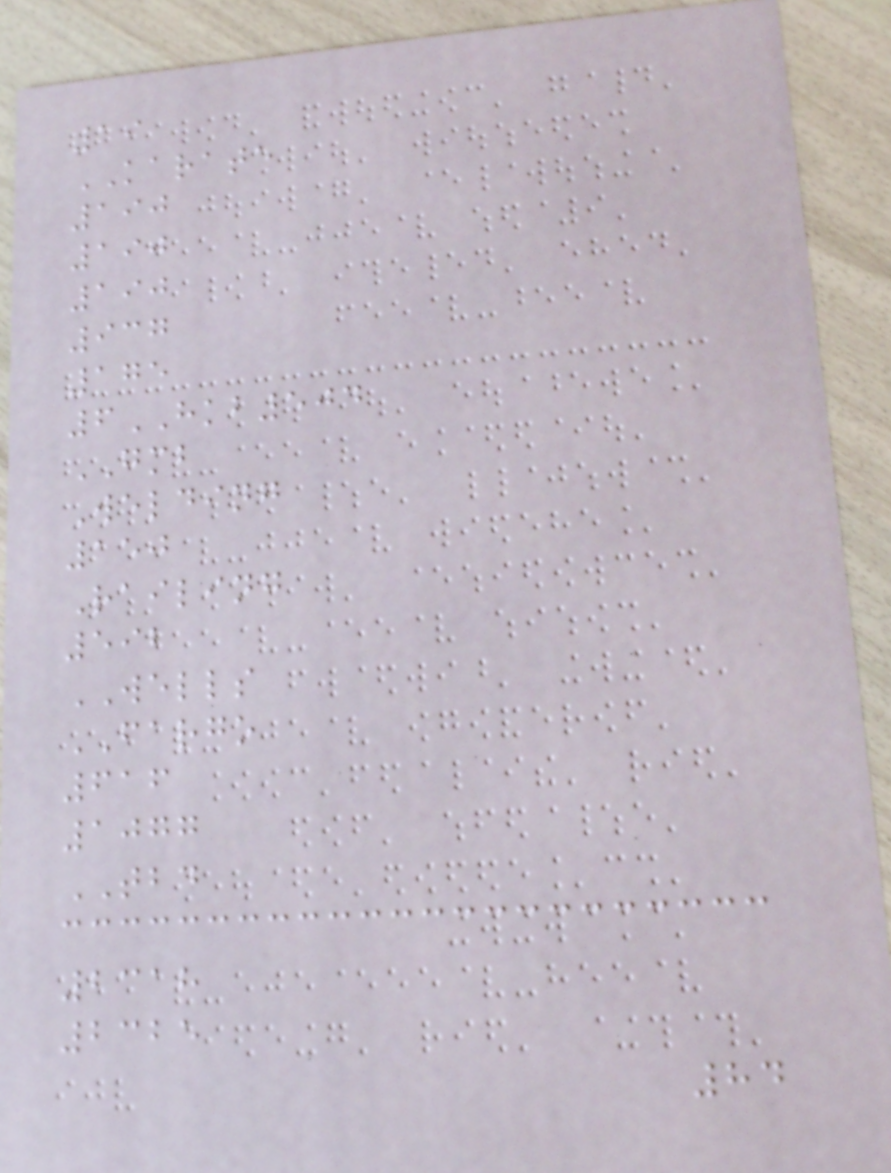19
KARATE
190
190
190
937
175
6HKB504
GMB
Welding
150
Railing
592
WELLS
FARGO
616
1077
TBD
2318
2325
84
